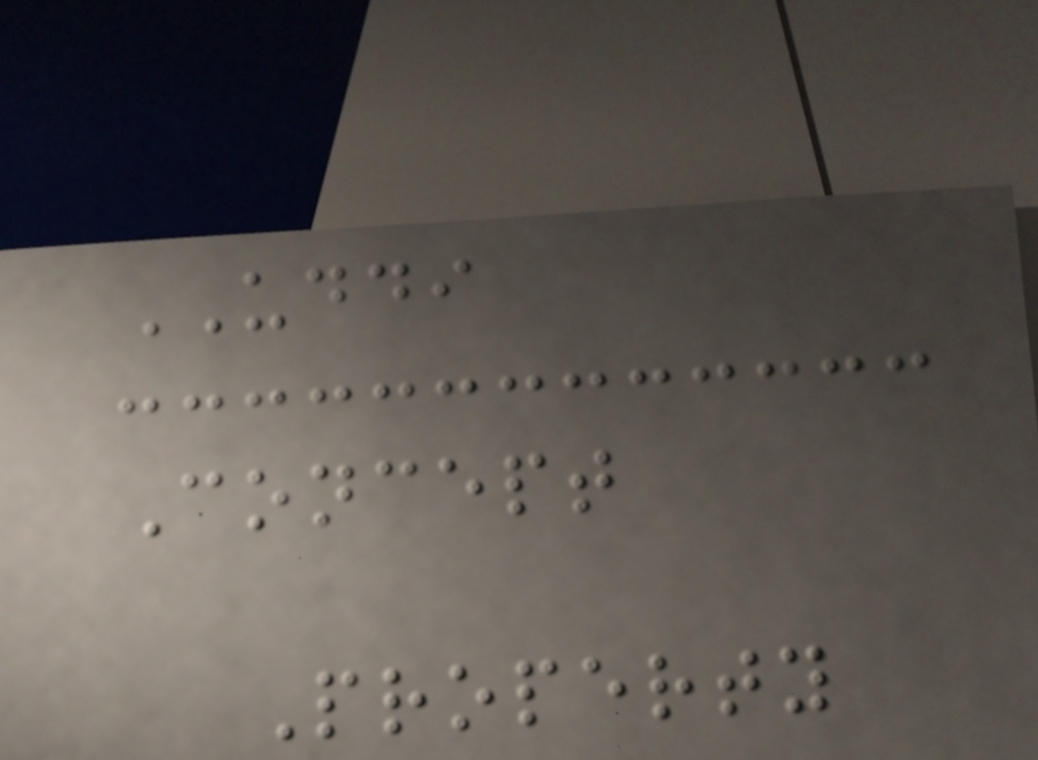UDDI
Concept
Property
